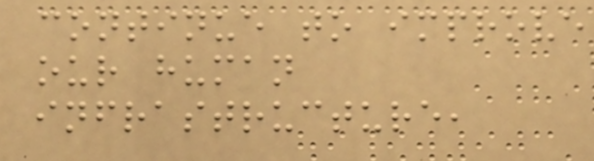continue to improve
our human
infrastructure,
